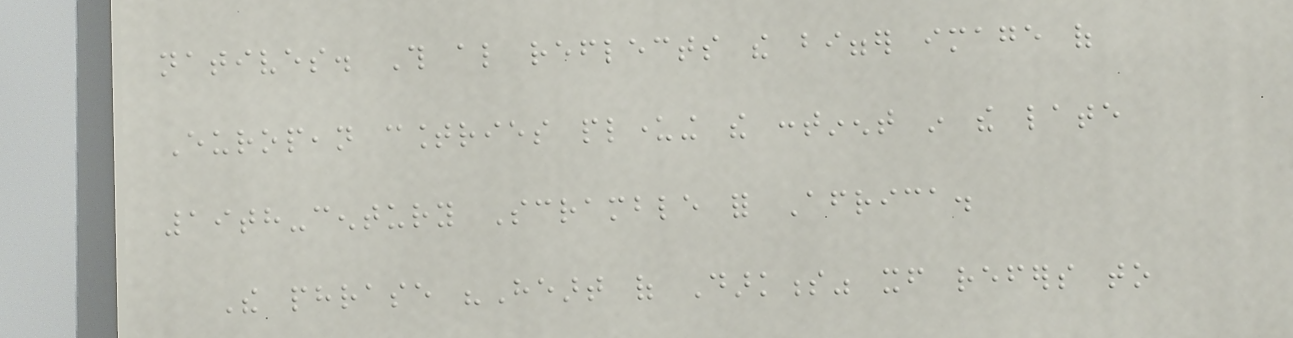natives. This also reflects the bigger image of
European countries plundering the continent in the late
19th-century Scramble for Africa.
The phrase "Heart of Darkness" itself refers to
